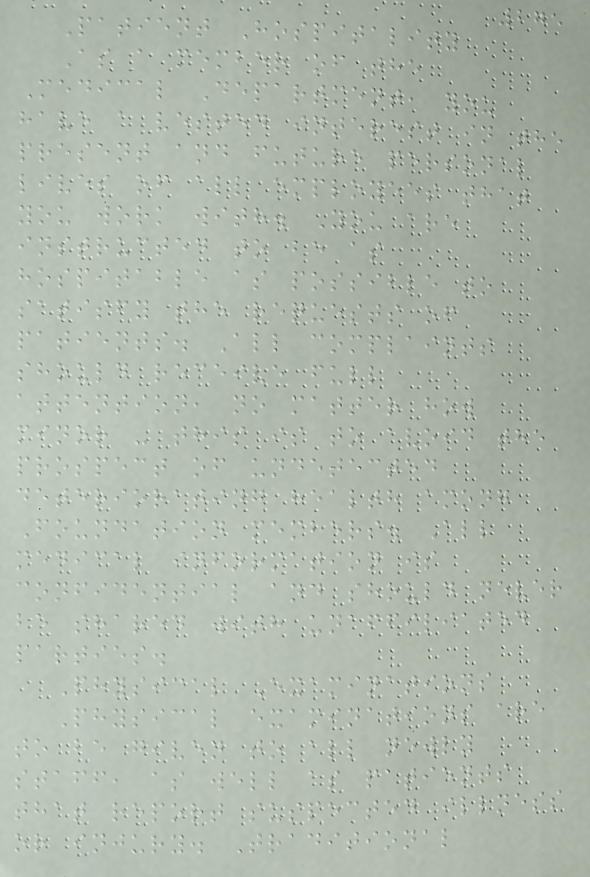275
Patient Hospitality
As a member of the
Medical Department, you
have a vested interest in the
present and future personal
lives of all employees that
you work with. You are
instructed to be as
hospitable as possible to
satisfy the requests of
patients. All complaints
should receive full
attention, no matter how
minor - this is to avoid the
prospect of undetected
deteriorating health among
Foundation members. All
medical information is
confidential and should never
be shared with unaffiliated
parties.
Physical Examinations
Physical examinations are
to be given to all newly
staff, as well as patients
that report suspected illness
or injury. Traditional
